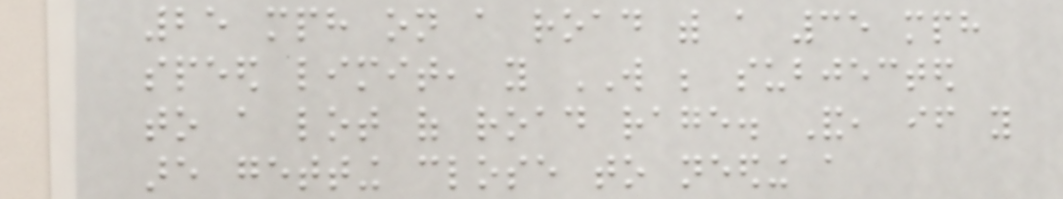25 mph on a road with a 35 mph
speed limit, you WILL be subjected
to a lot of road rage. And, if you
are getting close to needing a
